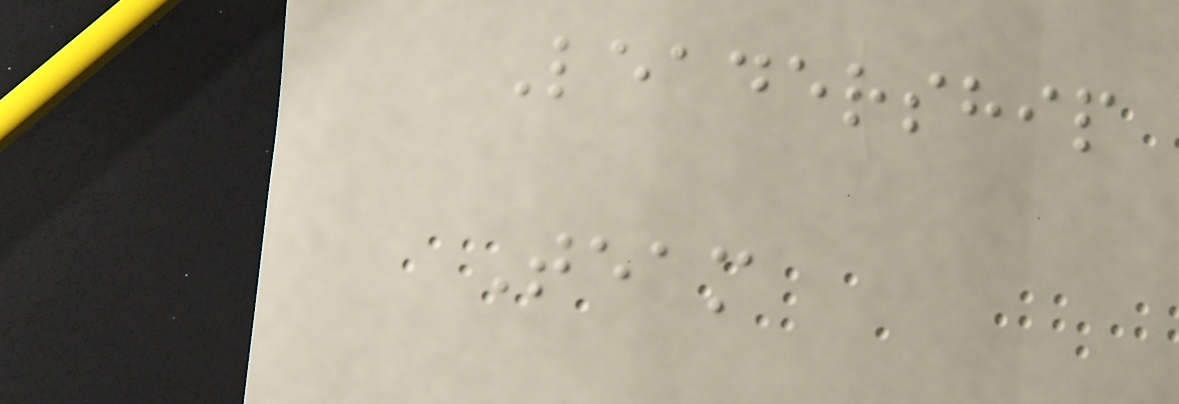Leadership
Team
